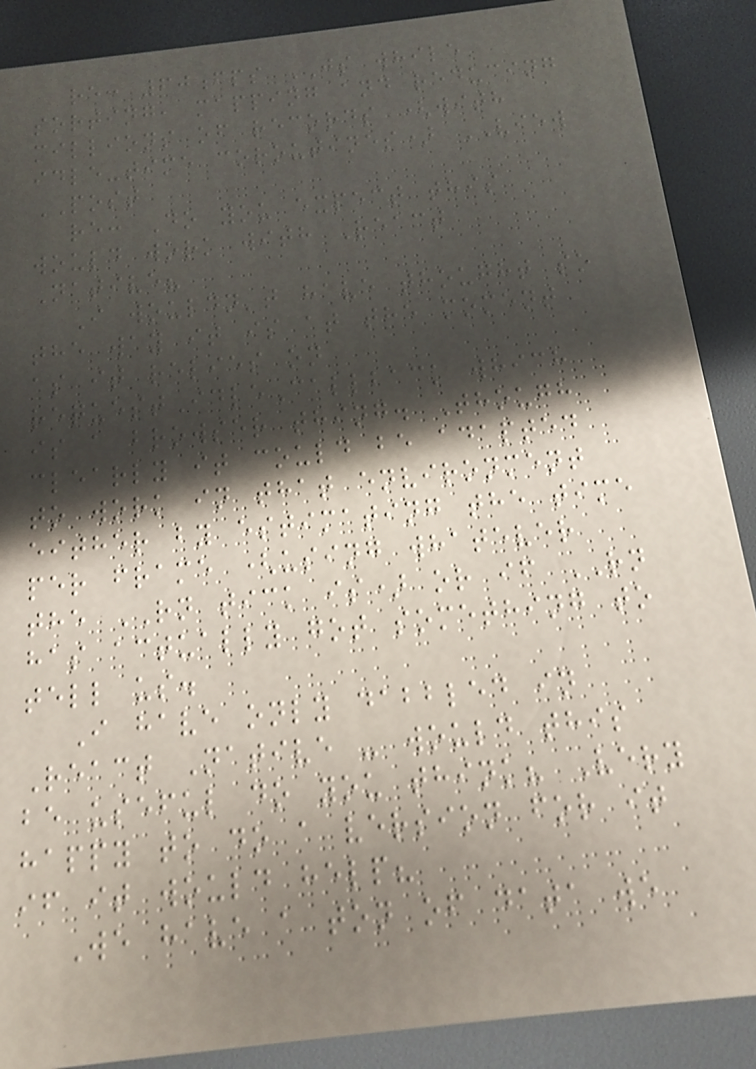re: 60fps JS while
sorting, mapping and reducing
millions of records (with
idle-time coroutines) VIEW
POST
re: Do you expect this
would work with React
Native?
I wouldn't have thought so
the way it is at the moment
as it relies on
requestIdleCallback which
is a browser thing. Though
clearly it could be adapted
to work in that environment
either by estimating the time
per frame (using whatever
the RN tick is) or if RN
has actually got something to
tell us.
I have only dabbled in
React Native - would this
be useful do you think? Very
happy to do a version for it
if it would help?
We have a ton of data we
